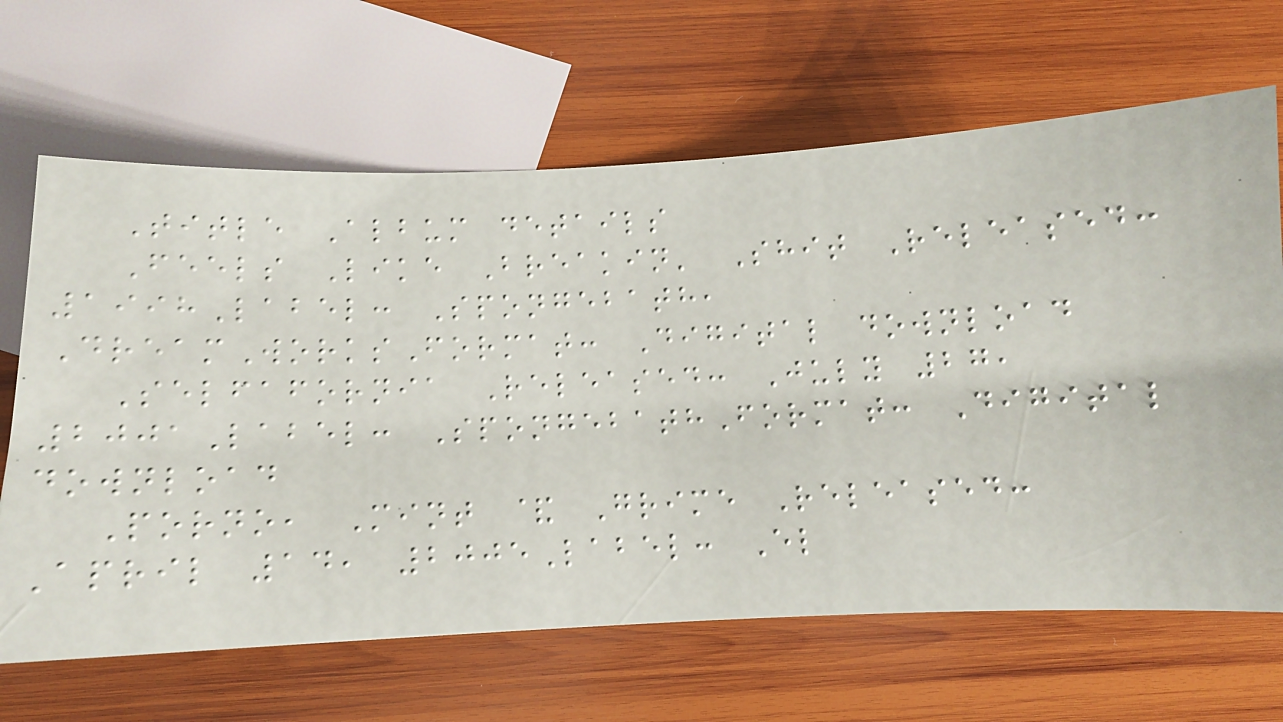Title Album details
Feels Like Breakin' Shit Released:
1998Label: Spongebath,
DreamWorksFormat: Digital download
Selfafornia Released: July 27,
2001Label: SpongebathFormat: Digital
download
Porno, Mint & Grime Released:
April 14, 2005Label: El
